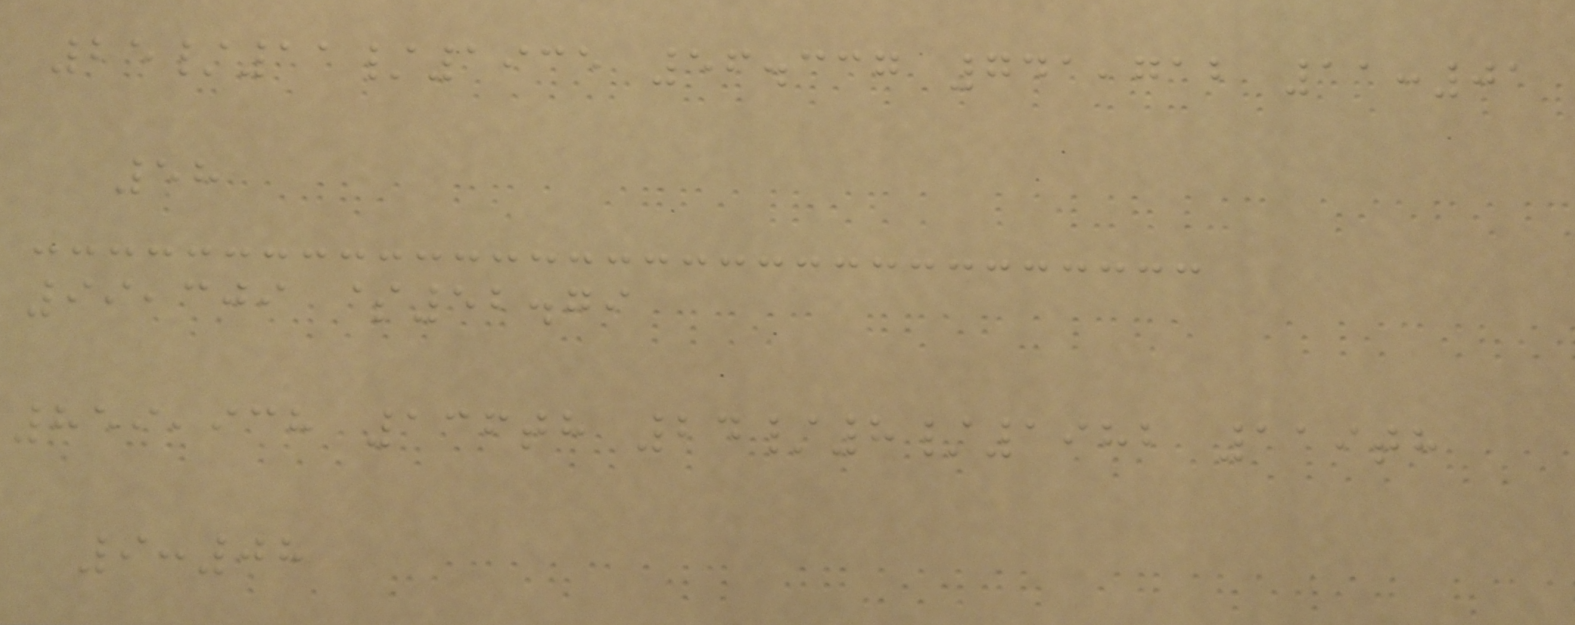25/11/1935 56.337 741,712 11:01
58
99,309 $52.79
859,938 136th 24/8/1982 119th
9:08
